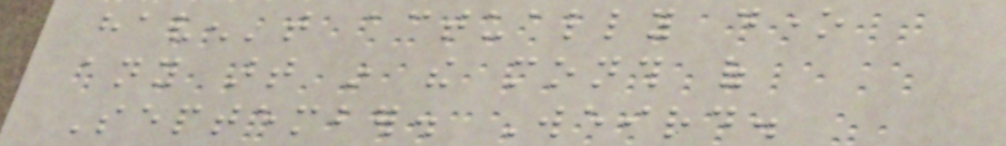haven't actually done
any art in the month of
September. Weird.
